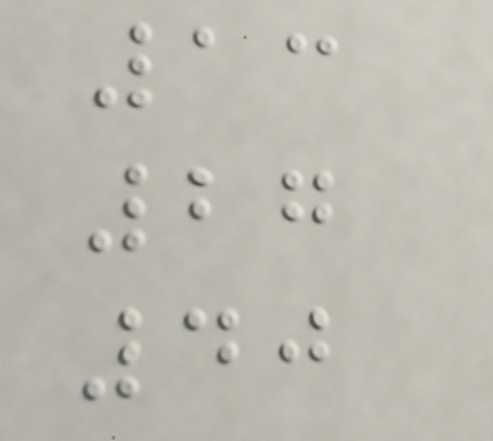13
27
40
